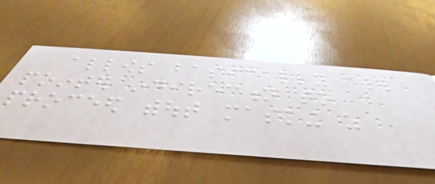allows basically all
pointer indirection to
proceed without masking as
